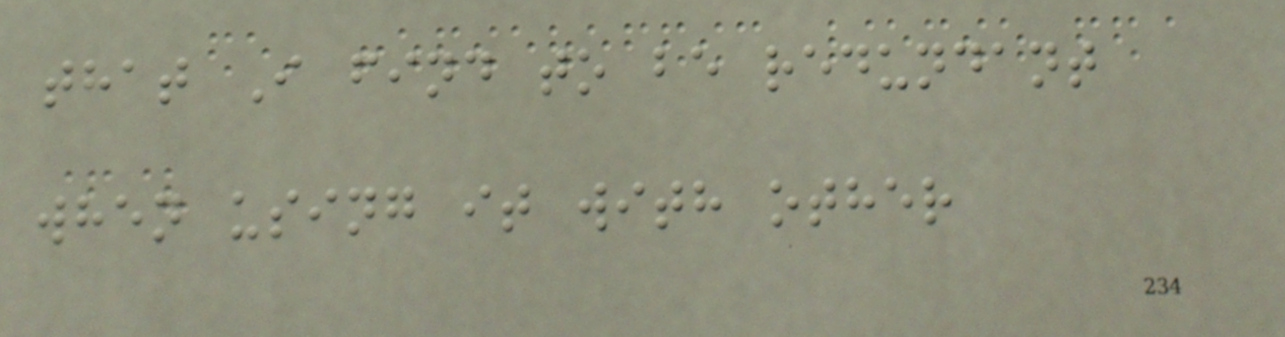that I find to be redundant
when using it with other
